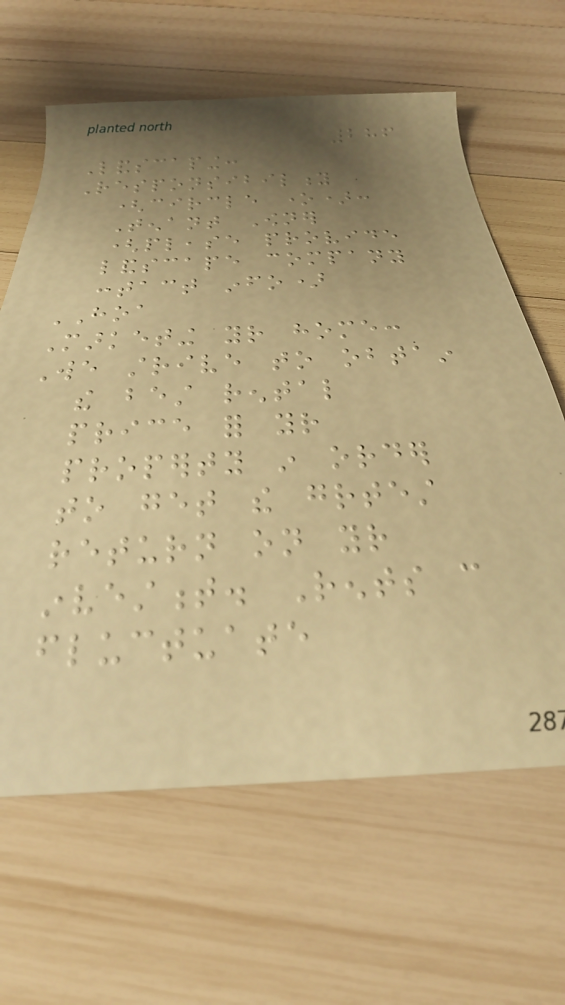286
Landscaping:
Responsibility
(circle one):
Tenant Owner
(please provide
landscape company
contact info)
HOA
Marketing your home:
We strive to obtain
the best rental
price for your
property in order
to get the greatest
return on your
investment. Rents can
fluctuate
